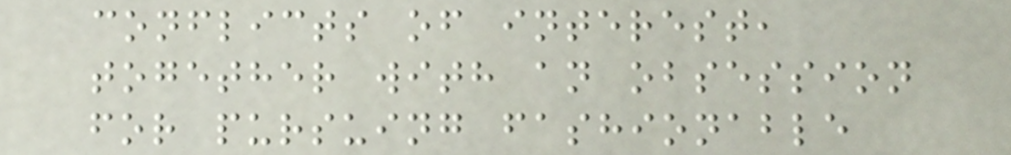conflicts of interest,
together with an obsession
for pursuing fashionable
